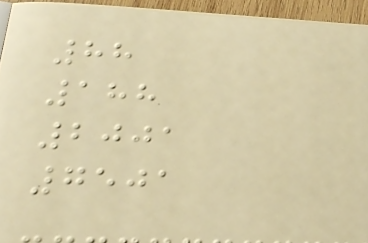88
188
2001
7501
